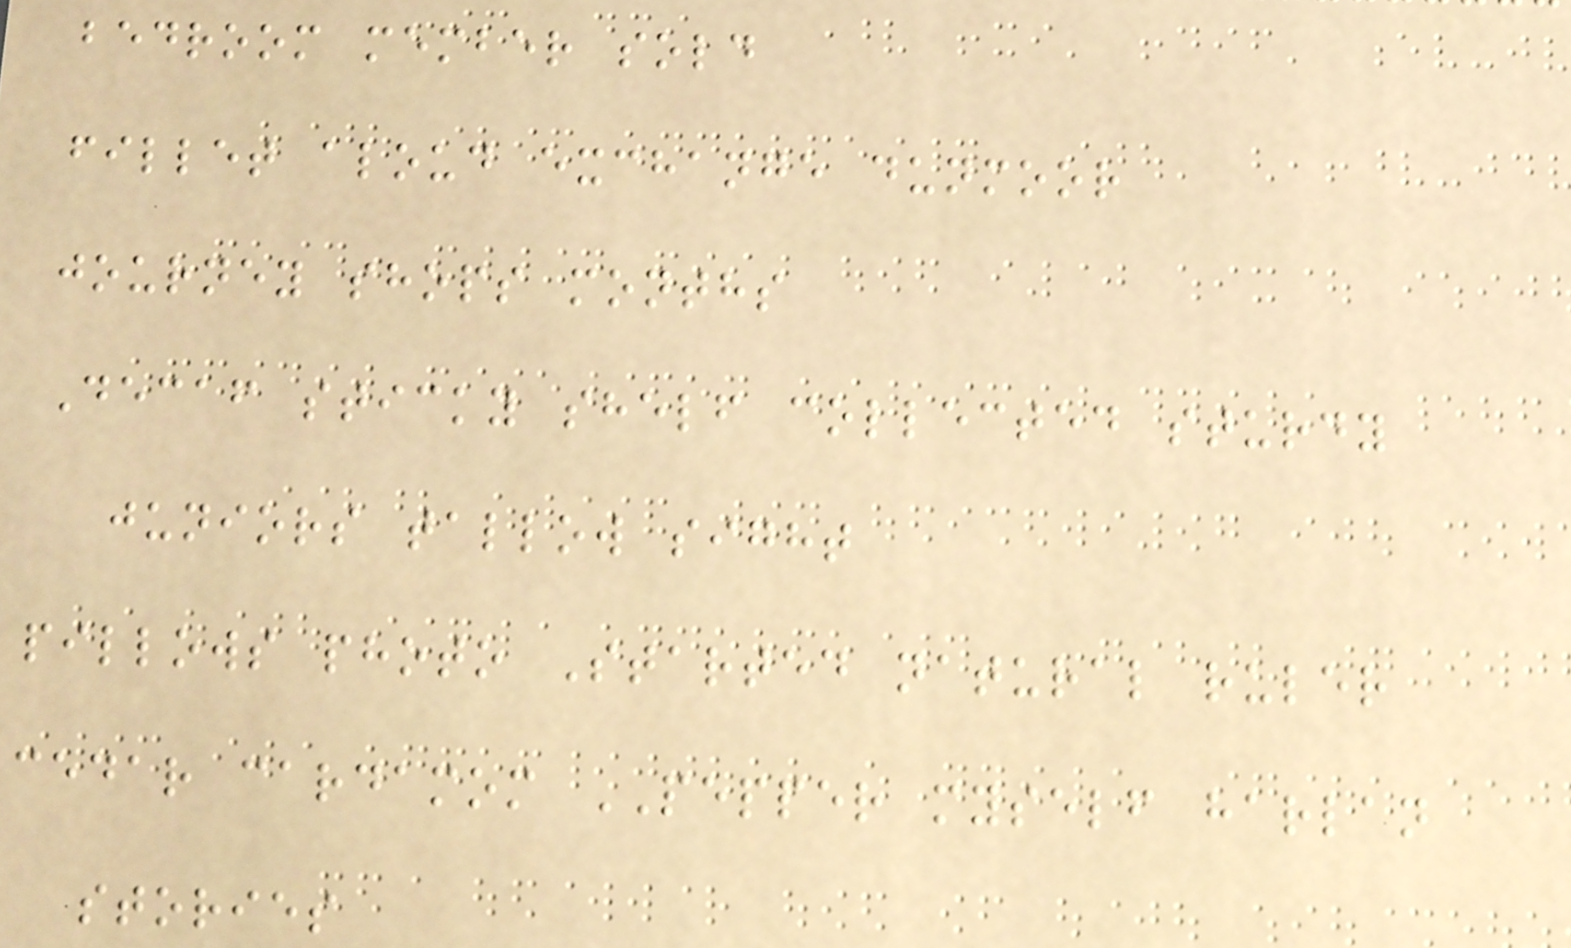bedroom member sold
fillet aloud exchange dunmoor
journey shops months
Decaf sticky shelf collected sturdy
juniors tallow sight
pillows photo Started natural ruler
cedar cardamom PEPPER myself harlan
stories
